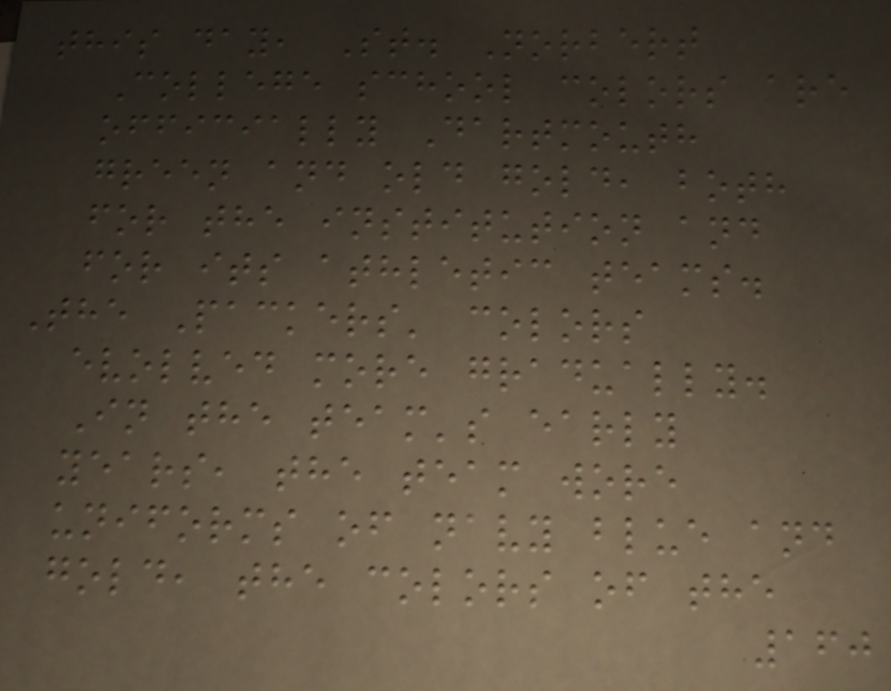this day, St. Norbert
College school colors are
officially Dartmouth
green and old gold, both
for the institution and
for its athletic teams.
The Packers' colors
evolved more gradually.
In the team's early
years, the team wore
uniforms of navy blue and
gold, the colors of the
160
